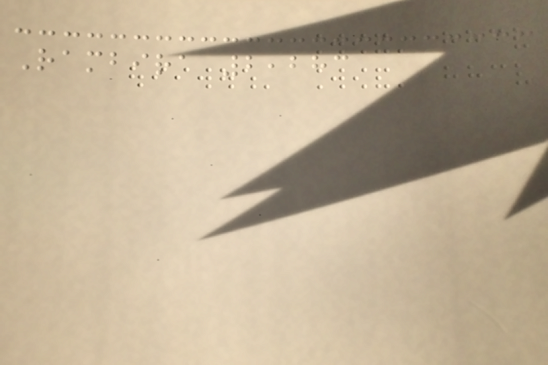Rambira 2,283
